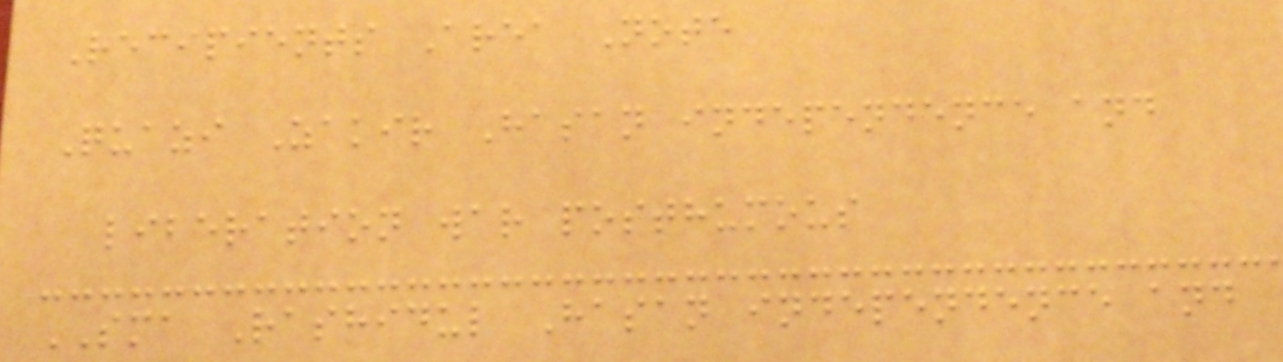Recipients Area Note
Quazi Zakir Hasan independence and
liberation war posthumous
SMA Rashidul Hasan independence and
